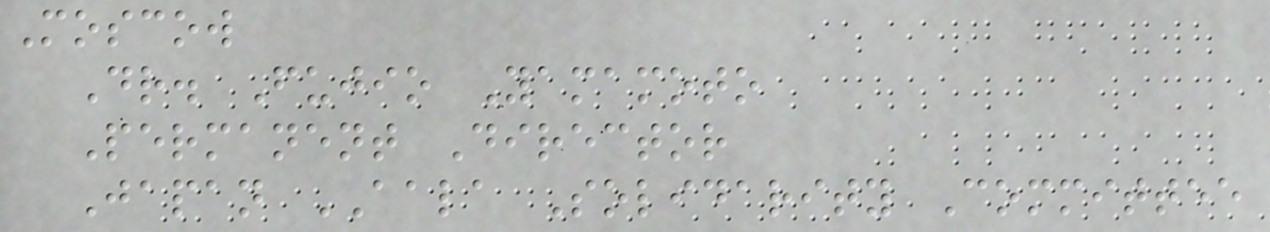Moscow
Dr. Fujio Yamamoto
Permanent Director
Japan AALA Solidarity Committee
